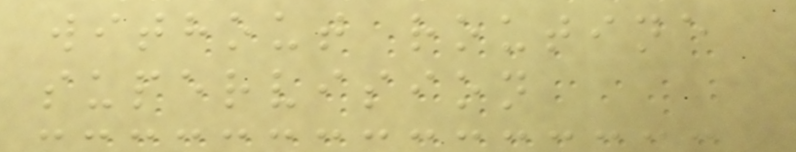without routine
supervision
